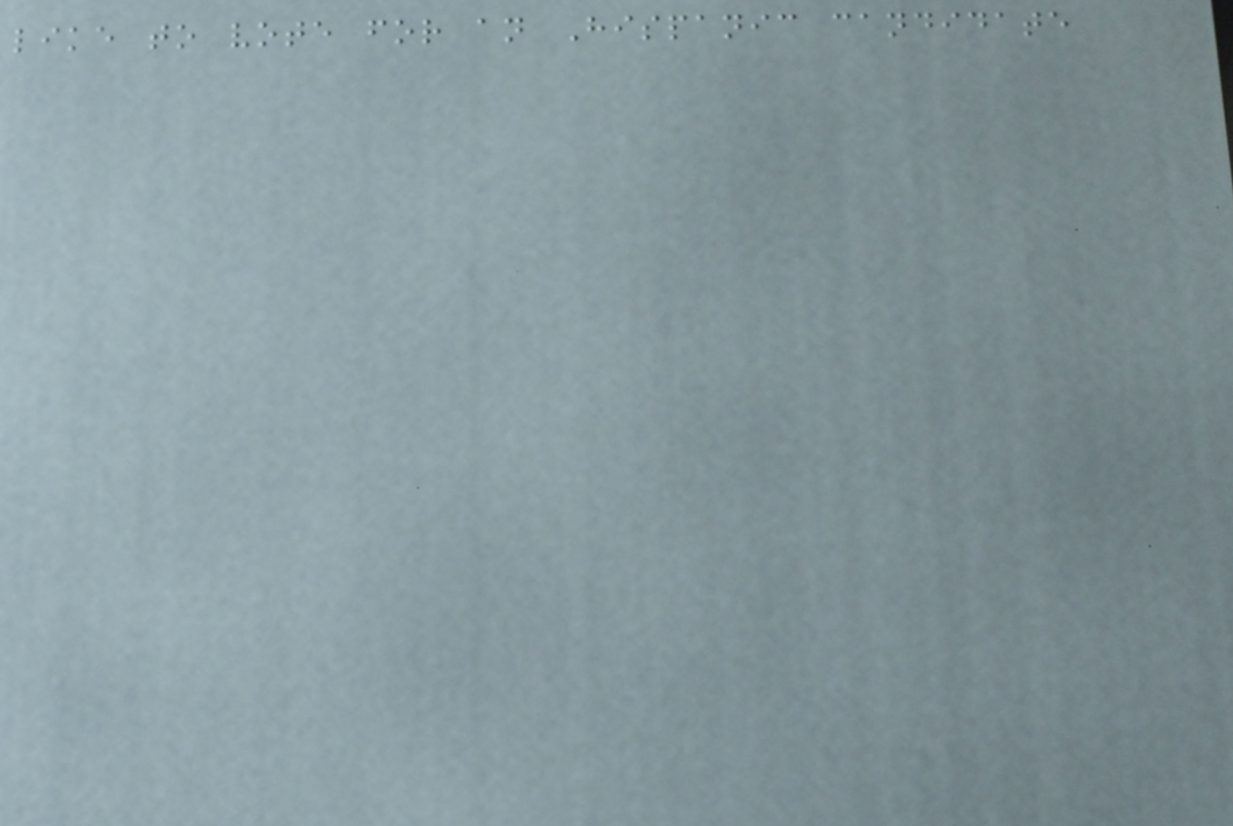like to vote for an Hispanic candidate
